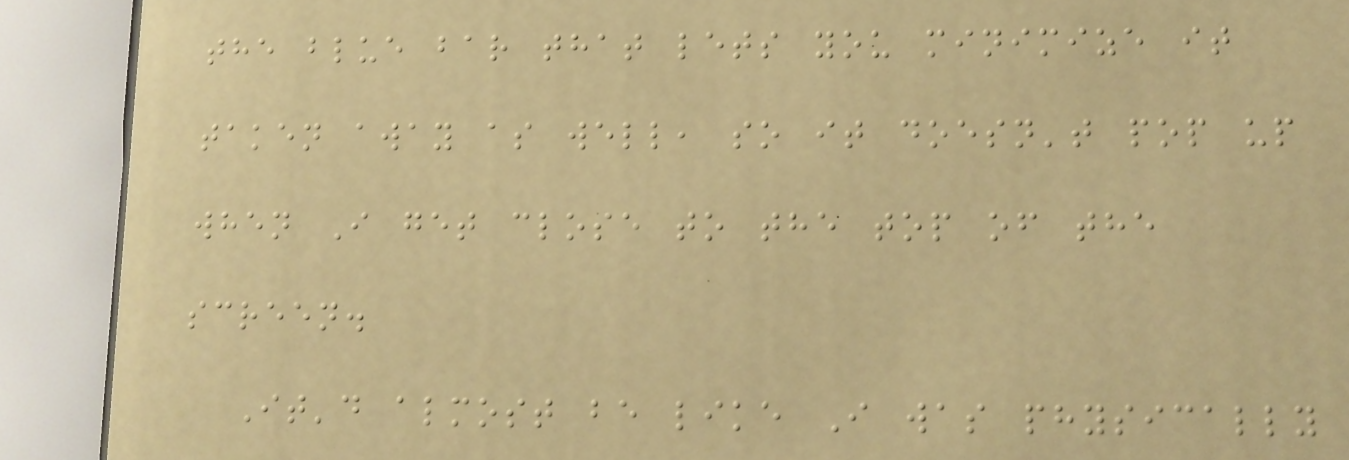the blue bar that lets you minimize it
taken away as well, so it doesn't pop up
when I get close to the top of the
screen.
It'd almost be like I was physically
